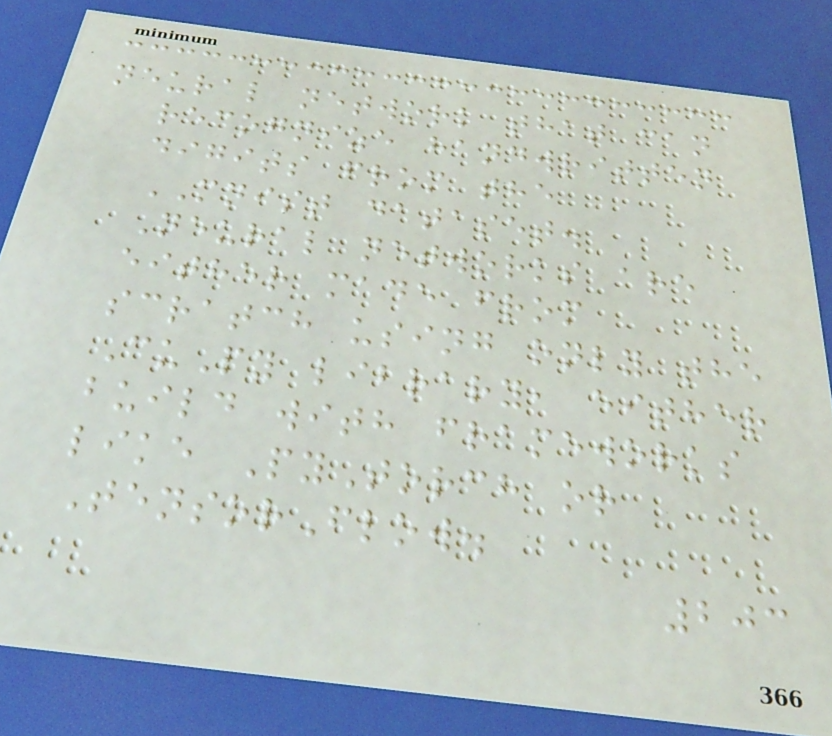neural network that can
recognize handwritten
digits from the
MNIST dataset.
Neural networks are
either made from
scratch using only the
CuPy library, either
build with frameworks
like PyTorch or
TensorFlow.
203
